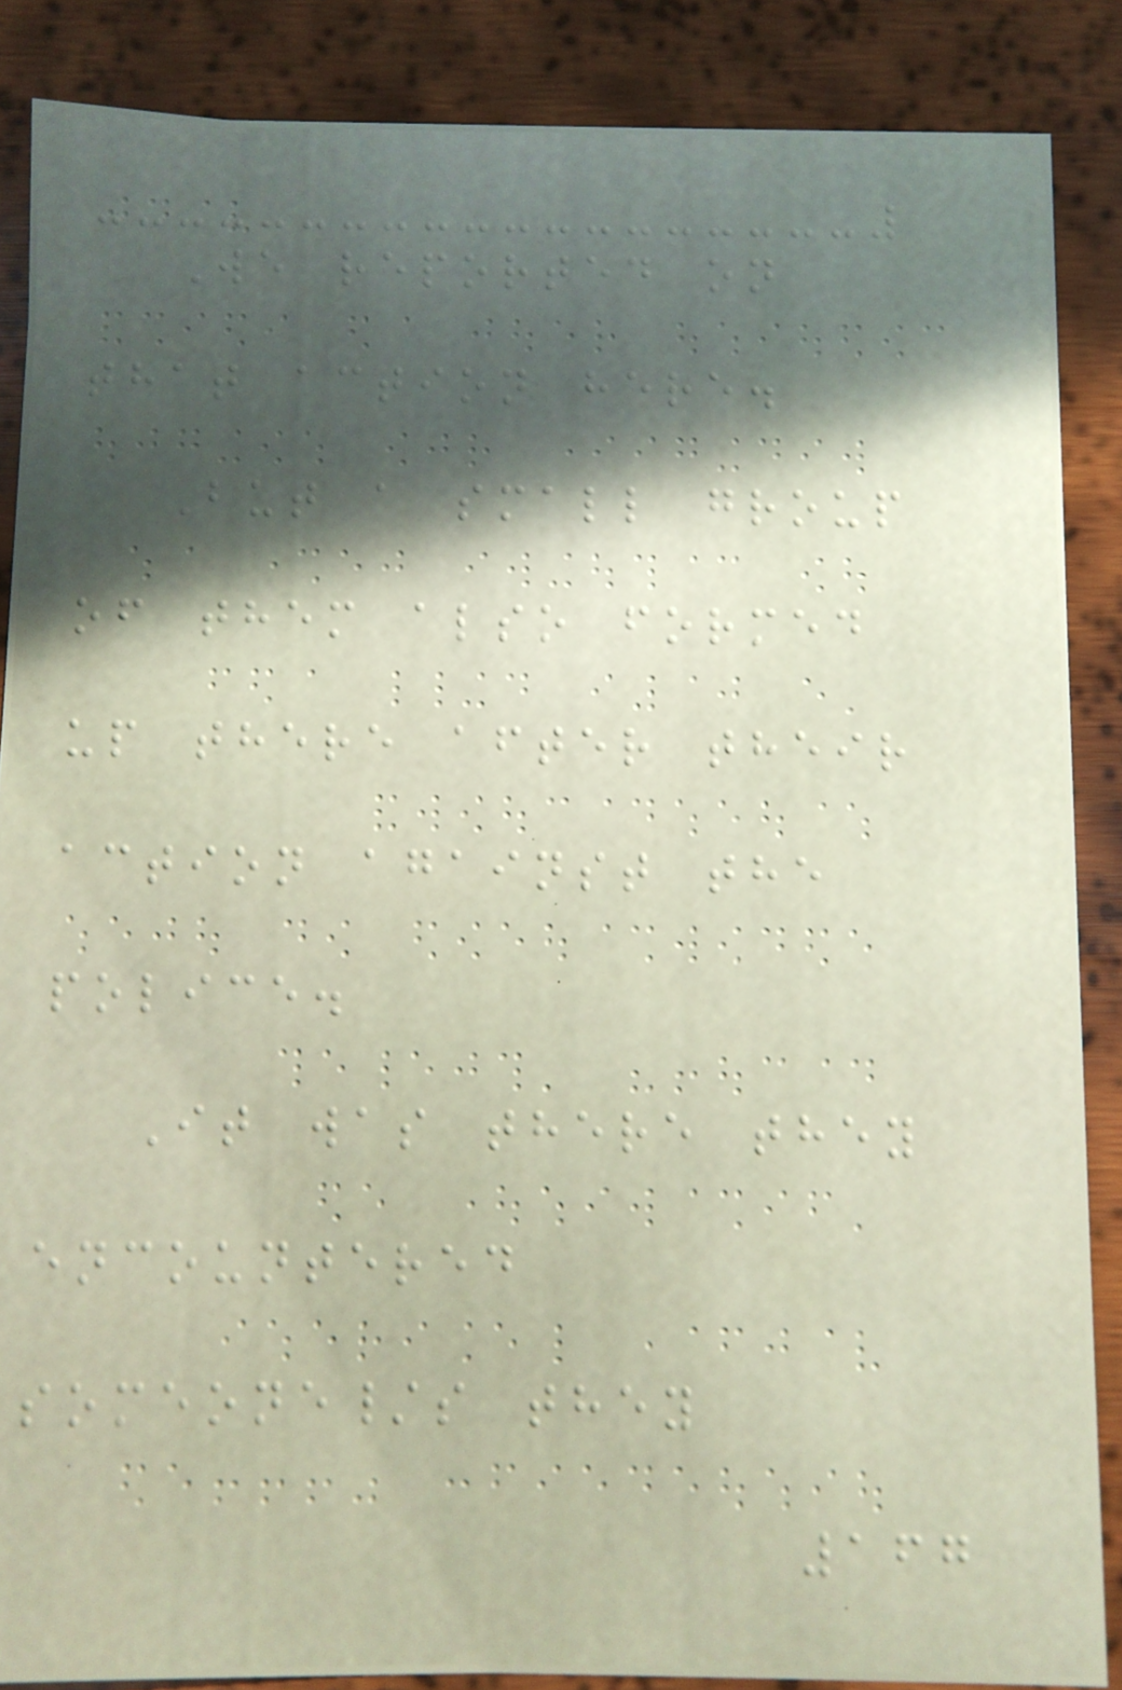We reported on
that action here.
But a small group
of them also formed
up there after their
action against the
police.
It was there they
encountered
someone/s they
167
